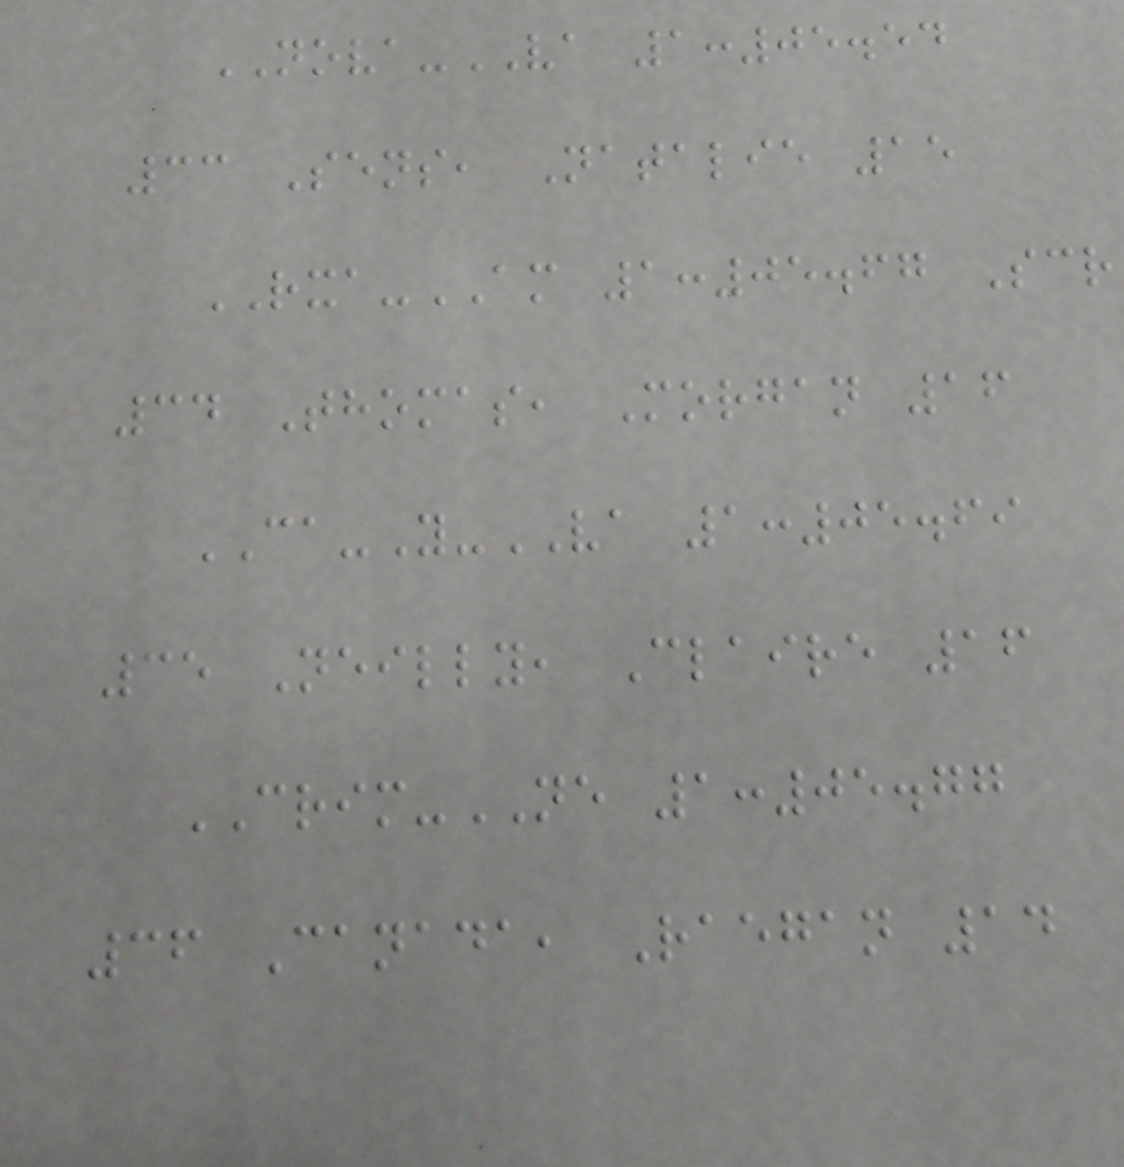NOVA-VA 1:05.54
33 Sens, Natalie 15
RXA-AM 1:05.67 Scr
34 Thomas, Morgan 16
CA-Y-VA 1:05.69
35 Neilly, Claire 16
CRIM-NE 1:05.77
36 Canada, Raegan 14
